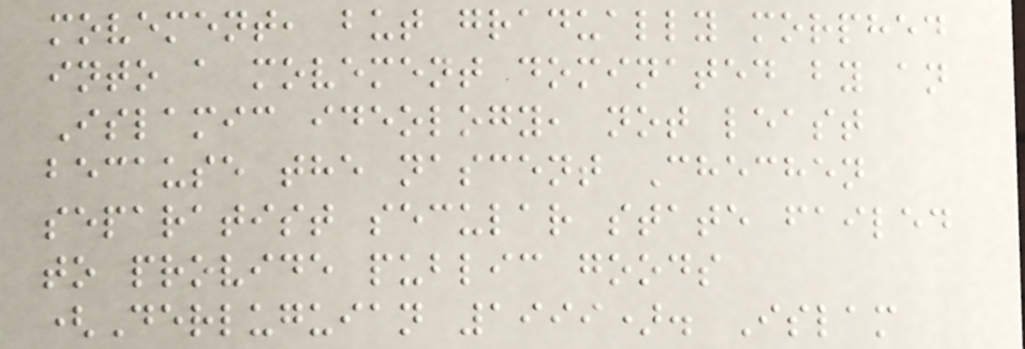movement, but gradually morphed
into a movement dominated by an
Islamic ideology, not least
because the nascent Chechen
separatist secular state failed
to provide public goods
(Derluguian 1999). Islam
